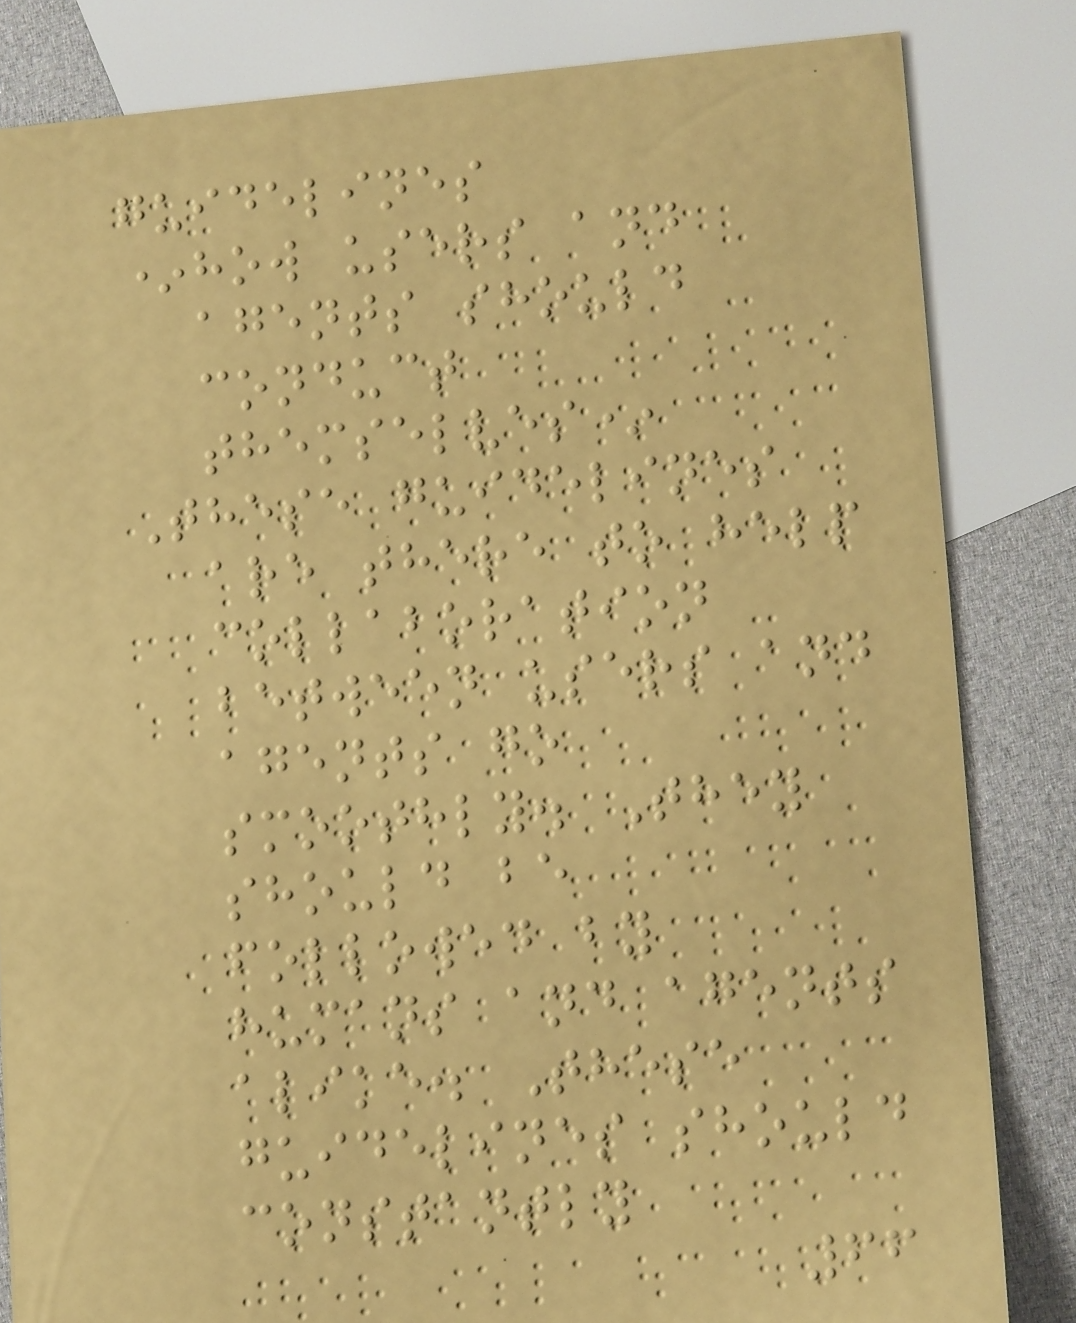guidelines
*how users and
agents should
conduct
themselves*
These guidelines
are there to help
collaboration
between users and
agents go
smoothly. They
should be
followed by
humans and agents
alike. These
guidelines should
constantly
66
